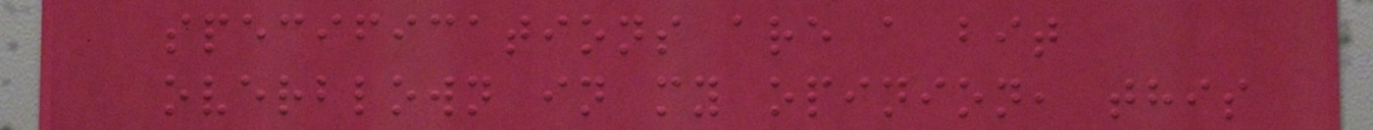specifications are a bit
overblown in my opinion, this
